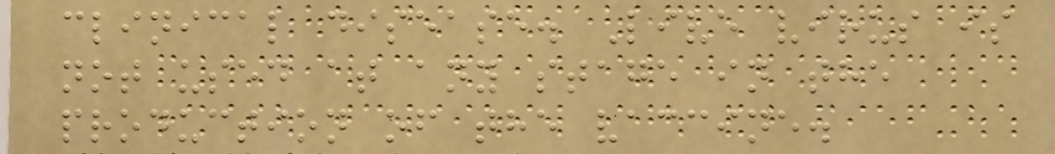clinical disease. Live virus is
not used at any stage in the
production of the vaccine.
